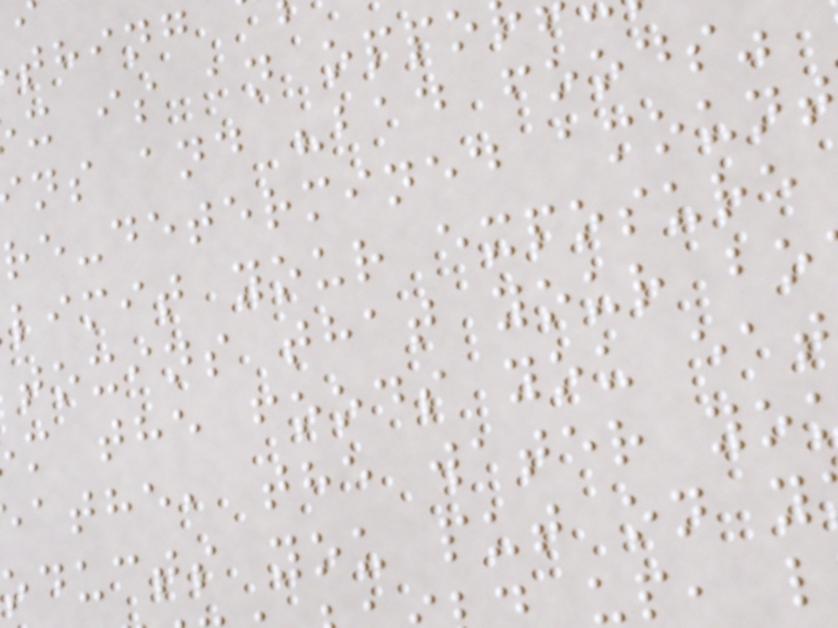x is an oppo
ns and "bad foods"
re-determined amount
limit your exposure
toxins that your bo
m the foods you eat
athe, the water yo
oducts you put on y
